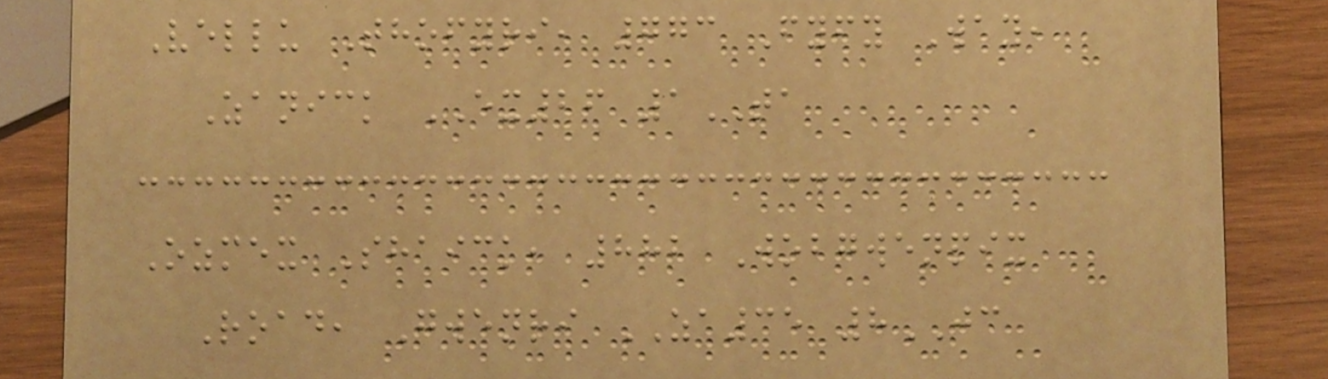Vellu Thofyri, 773 Fyfy Way,
Zanick EX26 1TA
Ozmex Shaick, 882 Wobgwenpix
Road, Gwenri ZA35 8JC
